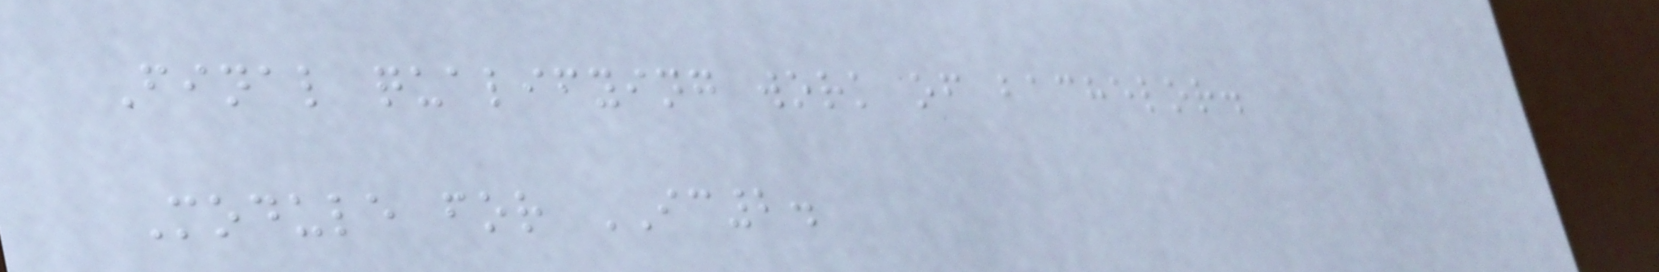Final qualifying work of bachelor.
Module for IC2.
